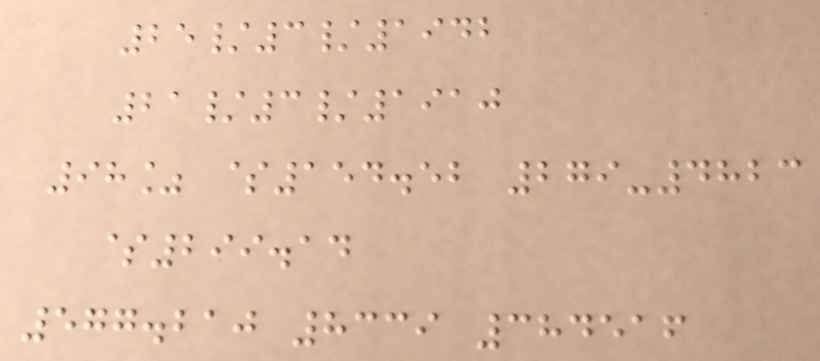25/3/1942
21/3/1910
98% $154.52 279-4823
$299.14
577.210 8339 384516
